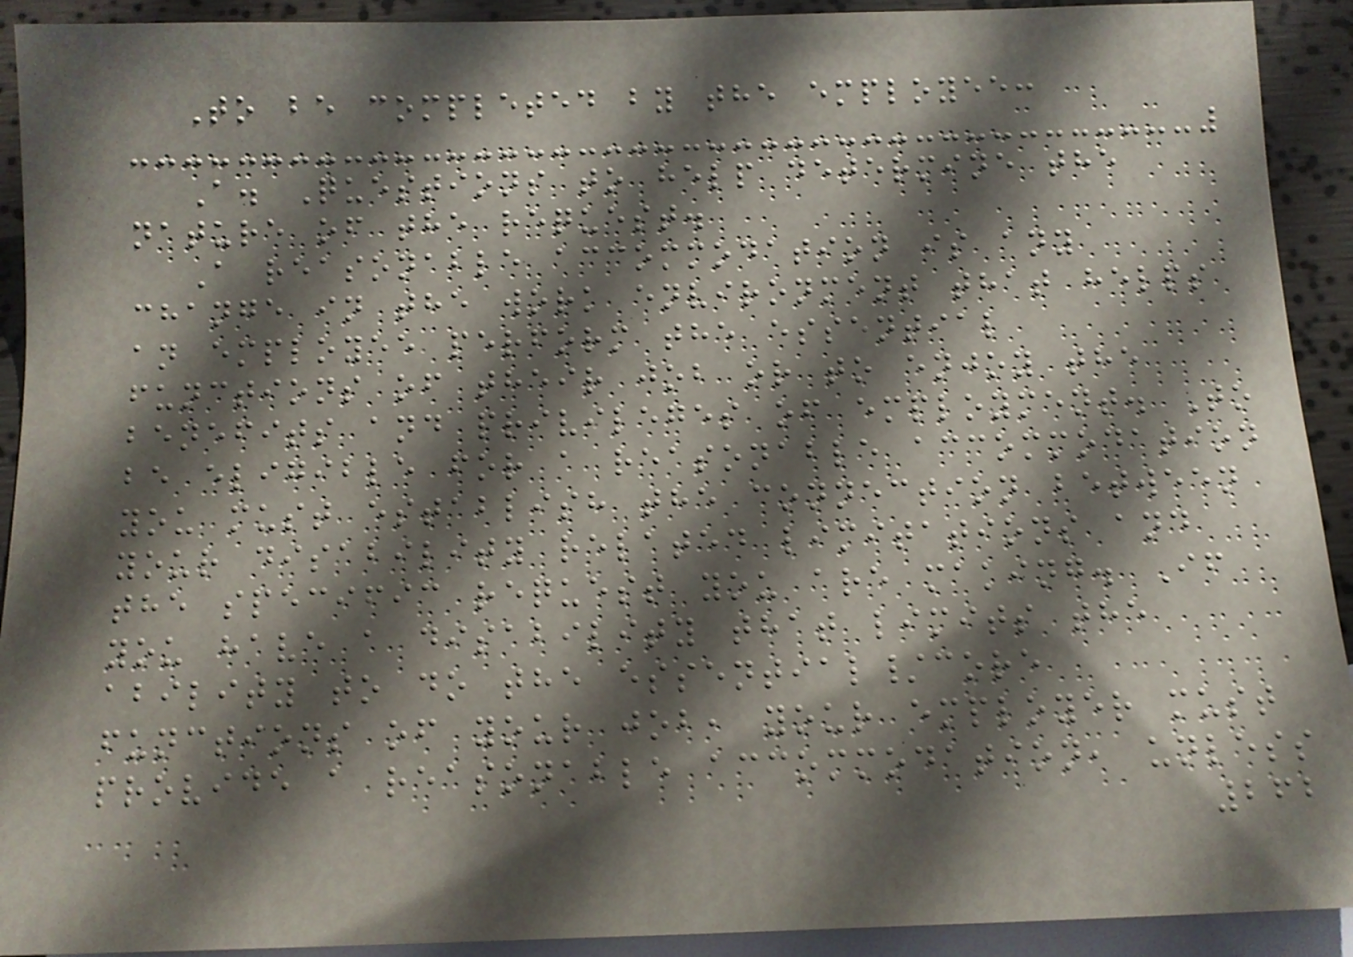To be completed by the employee:
A. Questions to help determine the
nature of the request.
A reasonable accommodation is any
change in the work environment that helps
an employee perform the essential
functions of their job or to enjoy the
benefits and privileges of employment. To
be eligible for a reasonable accommodation
you must establish the connection between
your disability related limitations and
the specific request you are making. If
you have a disability that limits the
ability to do the essential/core
functions of your job, your employer must
provide a reasonable accommodation, unless
262
